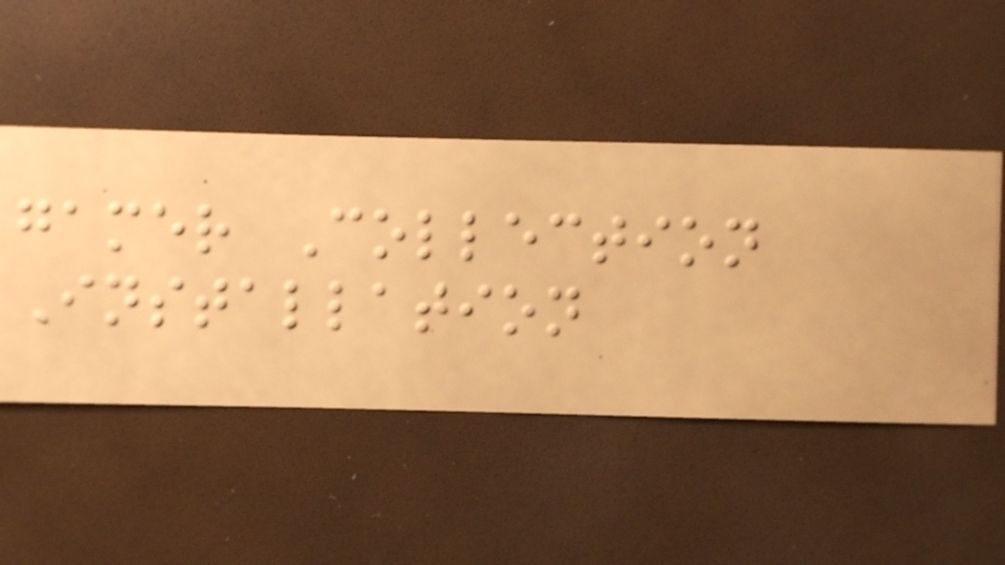gamer Collection
Installation
